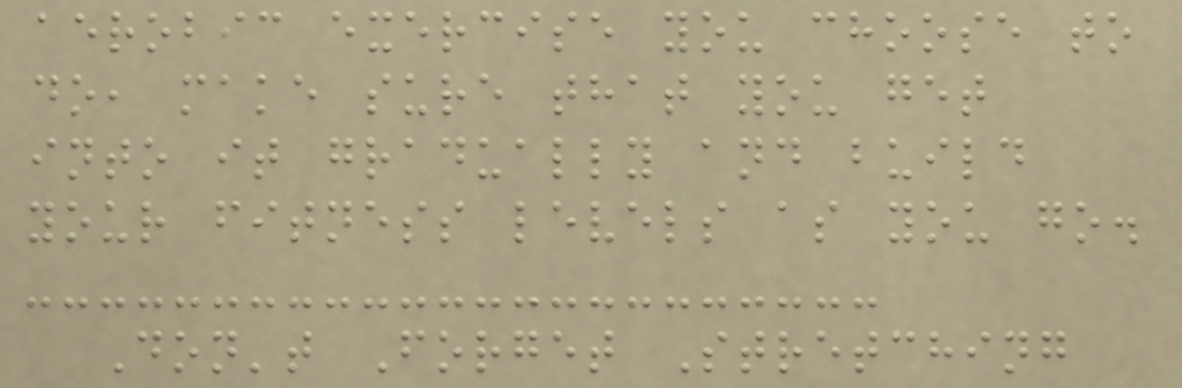aerobic exercise you choose to
do, make sure that you get
into it gradually and build
your fitness levels as you go.
Don't Forget Stretching
